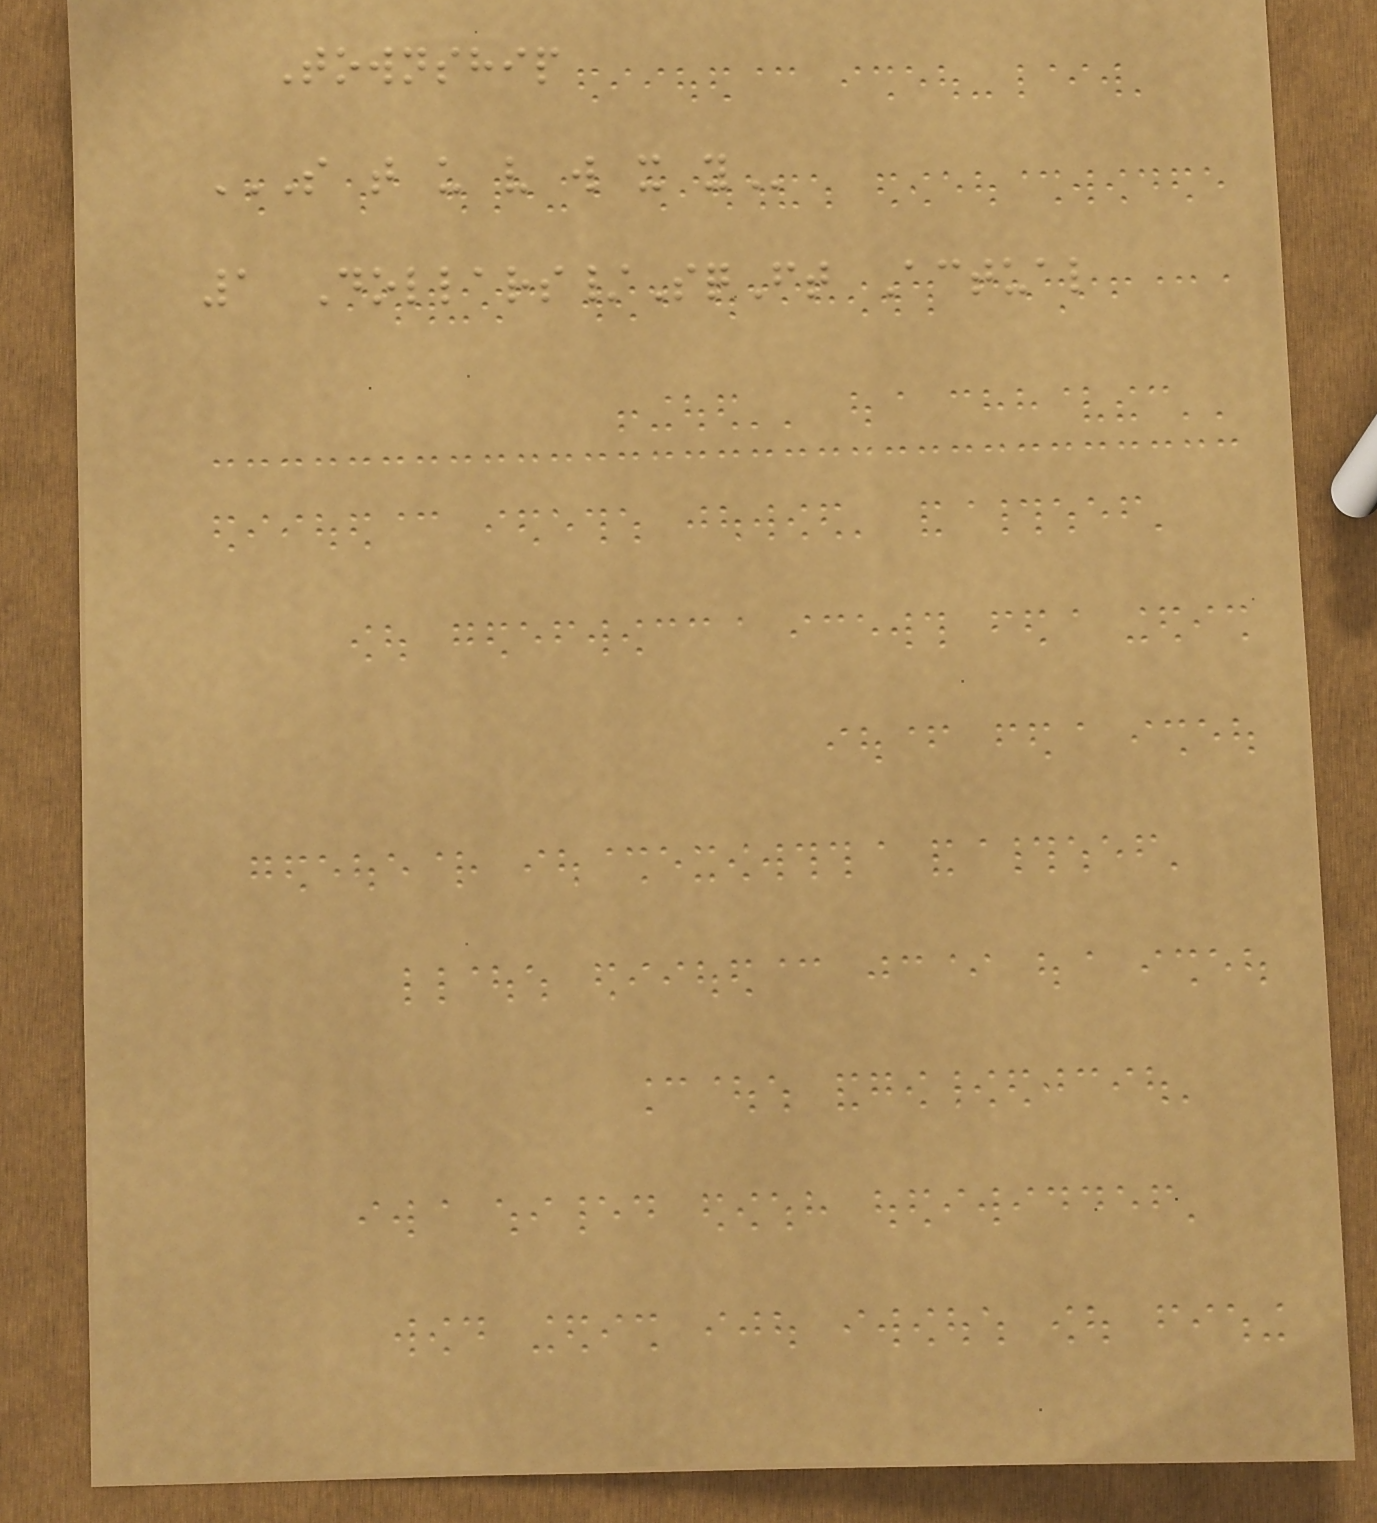Township
S T U V W X Y
1 Dollars/SqFt Actual
